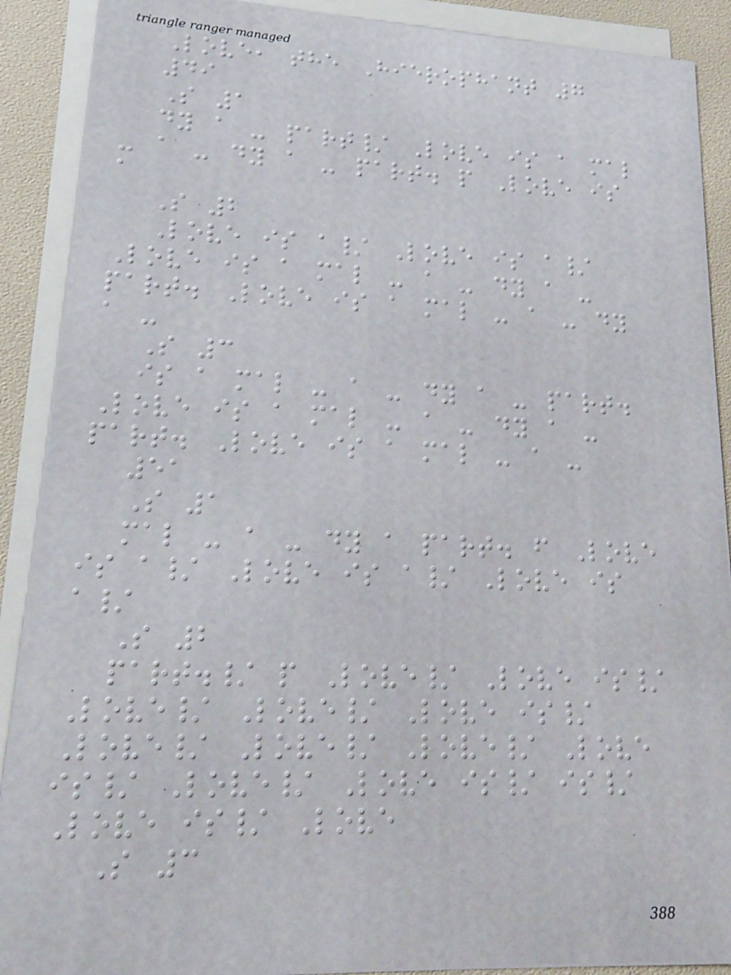Love, the Hierophant 7
49
S 1
dy a - part/ Love is a mal
- a - dy a - part. p Love is
a
S 2
Love is a/ Love is a/
Love is a mal - a - dy a -
part. Love is a mal - a - dy
a -
S 3
is a mal - a - dy a - part.
Love is a mal - a - dy a -
part. Love is a mal - a -
51
S 1
mal - a - dy a part. f Love
is a/ Love is a/ Love is
a/
S 2
part./ p Love/ Love is/
Love/ Love/ Love is/
Love/ Love/ Love/ Love
is/ Love/ Love is/ is/
Love is/ Love
S 3
